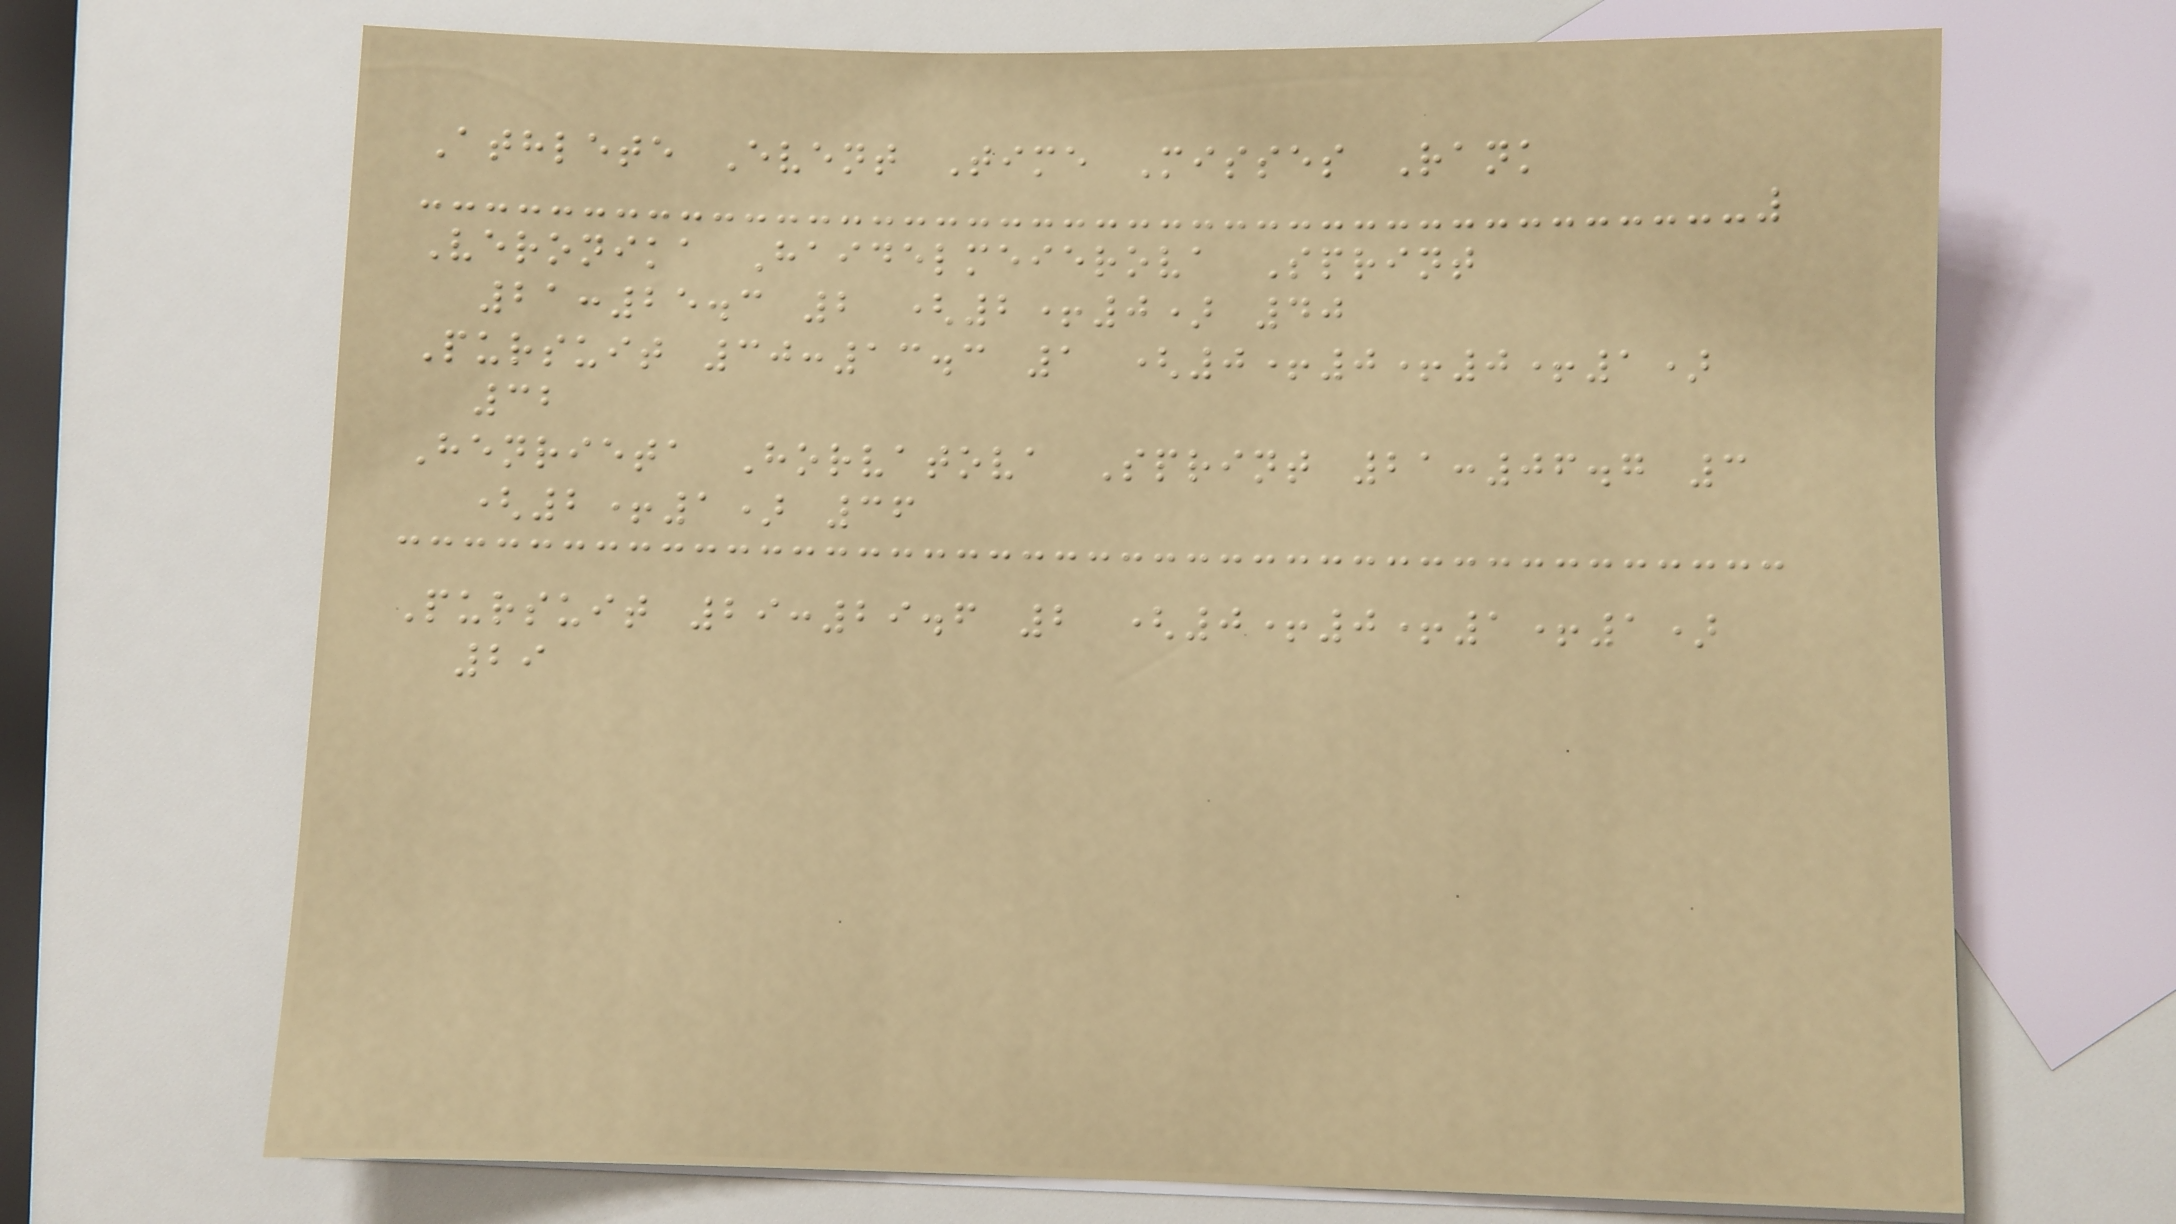Athlete Event Time Misses Rank
Veronika Haidelmeierova Sprint
21:25.3 2 (2+0) 40
Pursuit 30:13.3 1 (0+0+0+1)
32
Henrieta Horvatova Sprint 21:06.7 3
(2+1) 36
Pursuit 29:29.6 2 (0+0+1+1)
29
